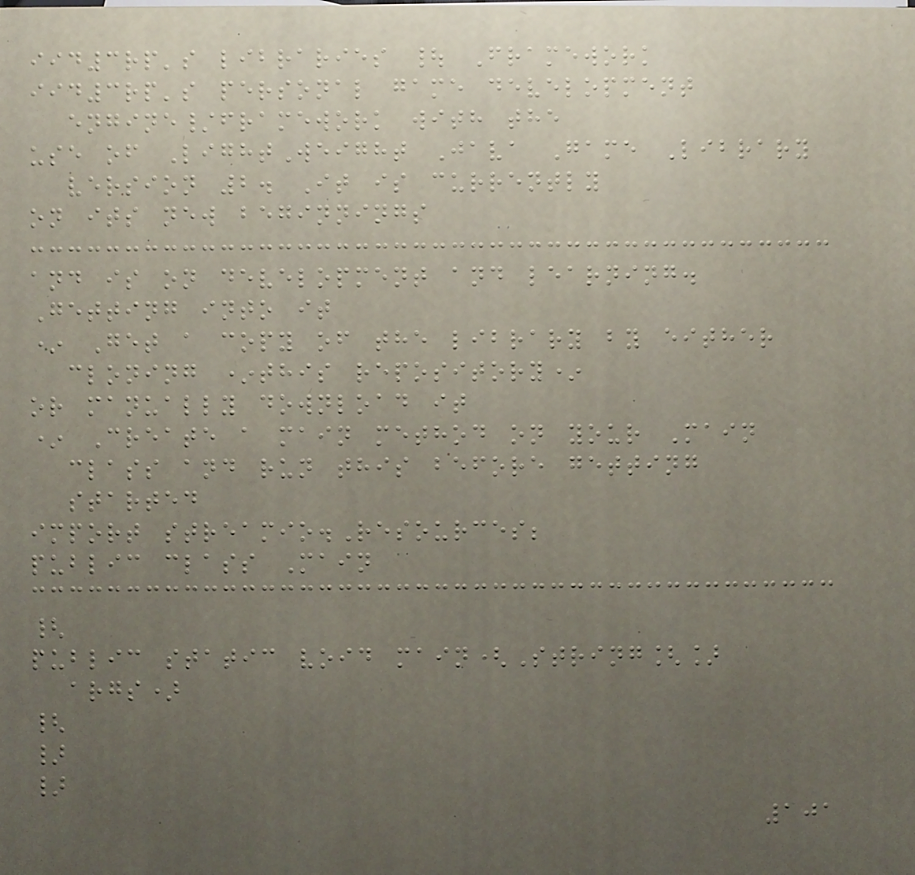iid3rp's libraries | Framework
iid3rp's personal game development
engine/framework with the
use of LightWeight Java Game Library
version 2. It is currently
on its new beginnings
and is on development and learning.
Getting into it
* Get a copy of the library by either
cloning *this repository*
or manually download it
* Create a main method on your Main
class and run this before getting
started
import streamio.Resources;
public class Main
{
public static void main(String[]
args)
{
}
}
101
